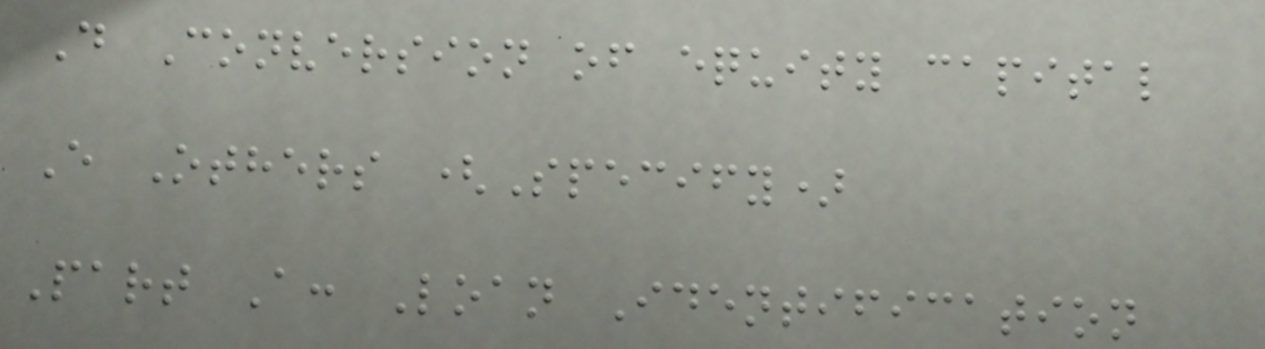D Conversion of equity capital
E Others (Specify)
Part A: Loan Identification
